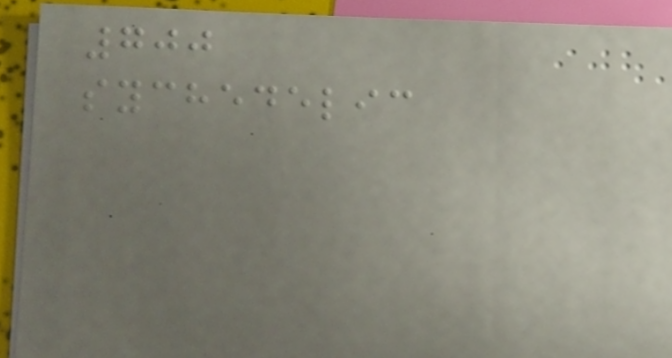700
sychedelic
